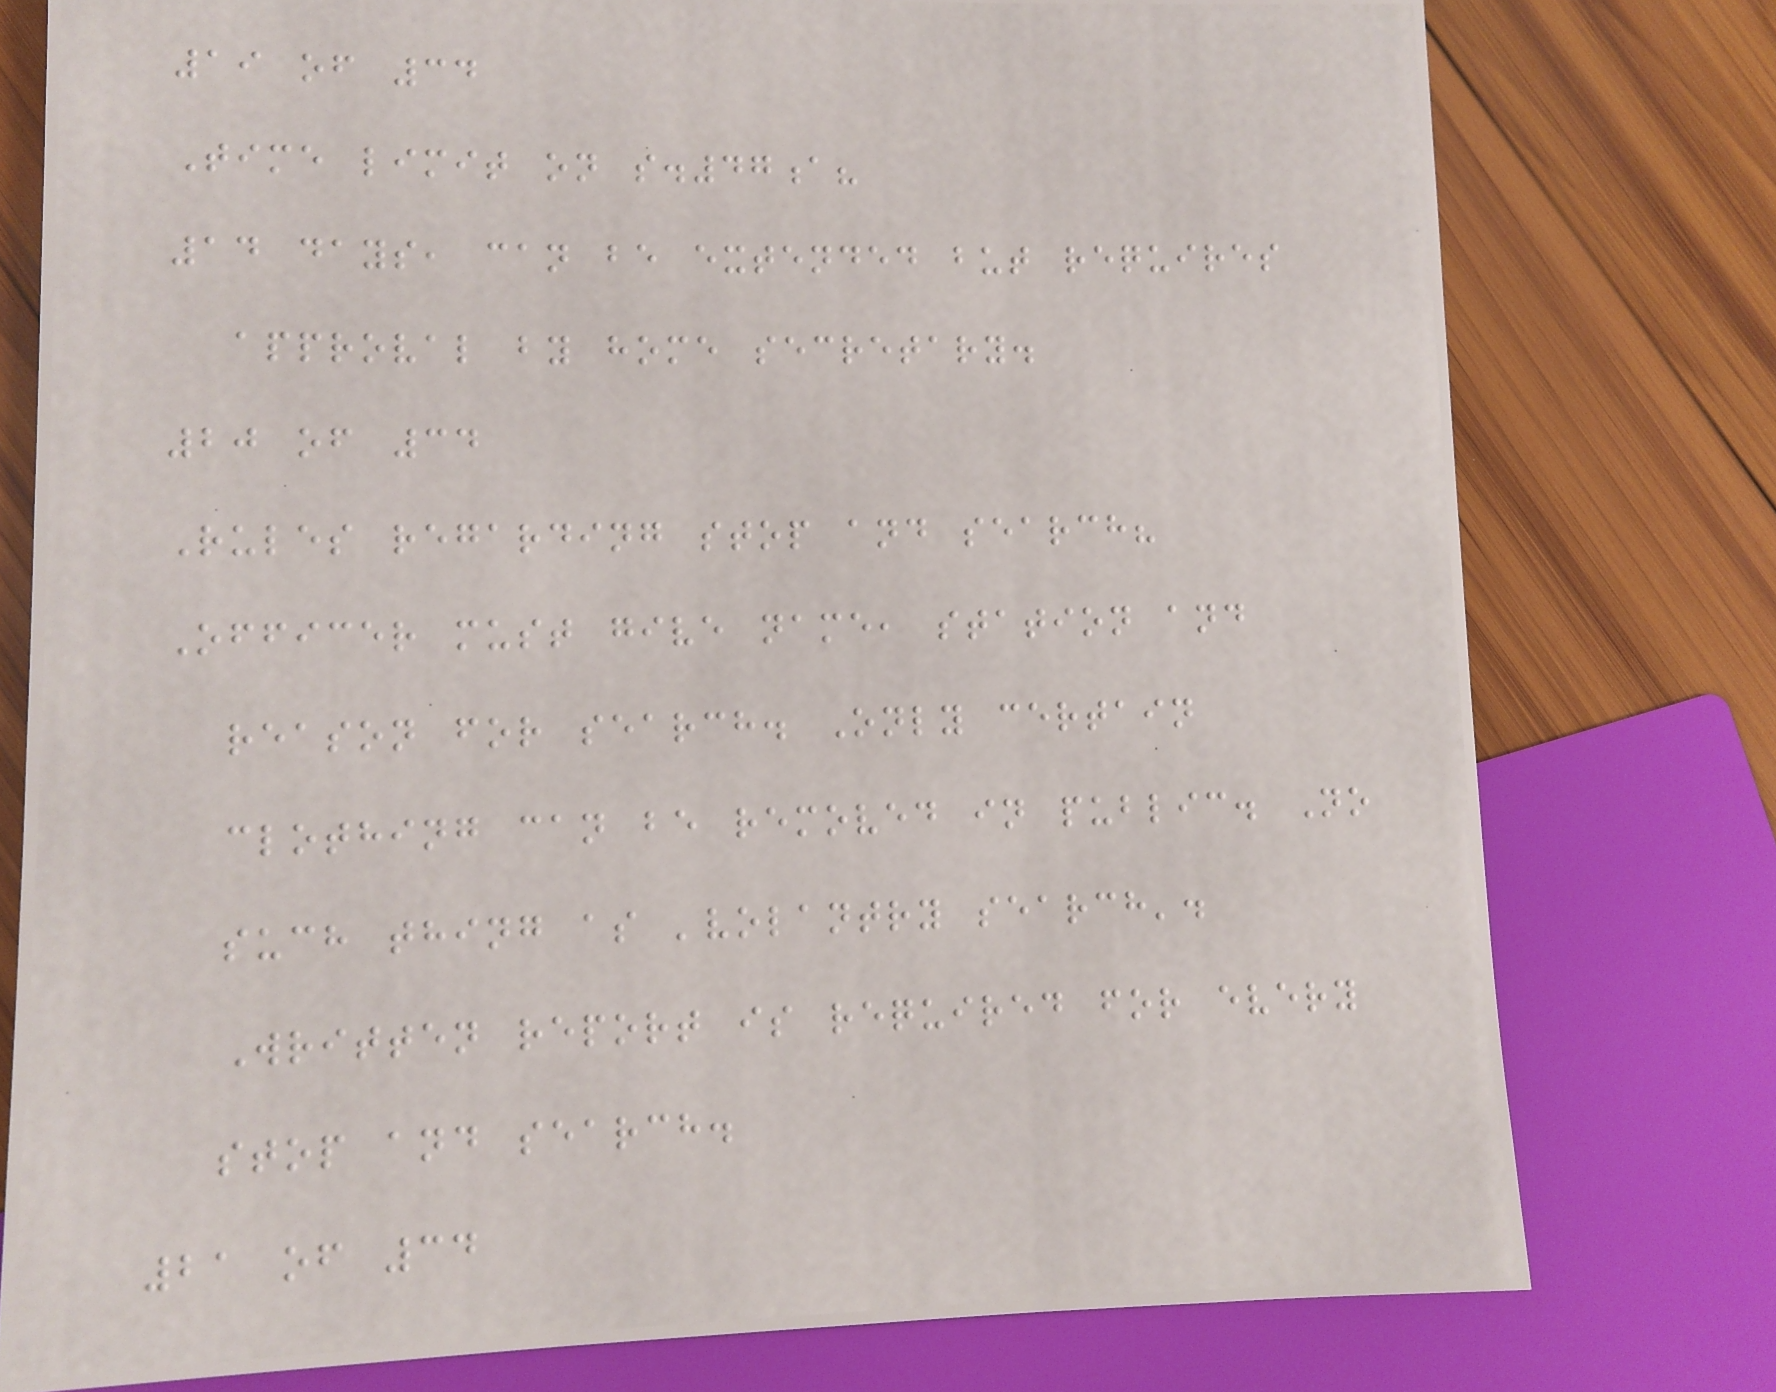19 of 34
Time limit on s.47a?
14 days, can be extended but requires
approval by home secretary.
20 of 34
Rules regarding stop and search?
Officer must give name, station and
reason for search. Only certain
clothing can be removed in public. No
such thing as 'volantry search'.
Written report is required for every
stop and search.
21 of 34
